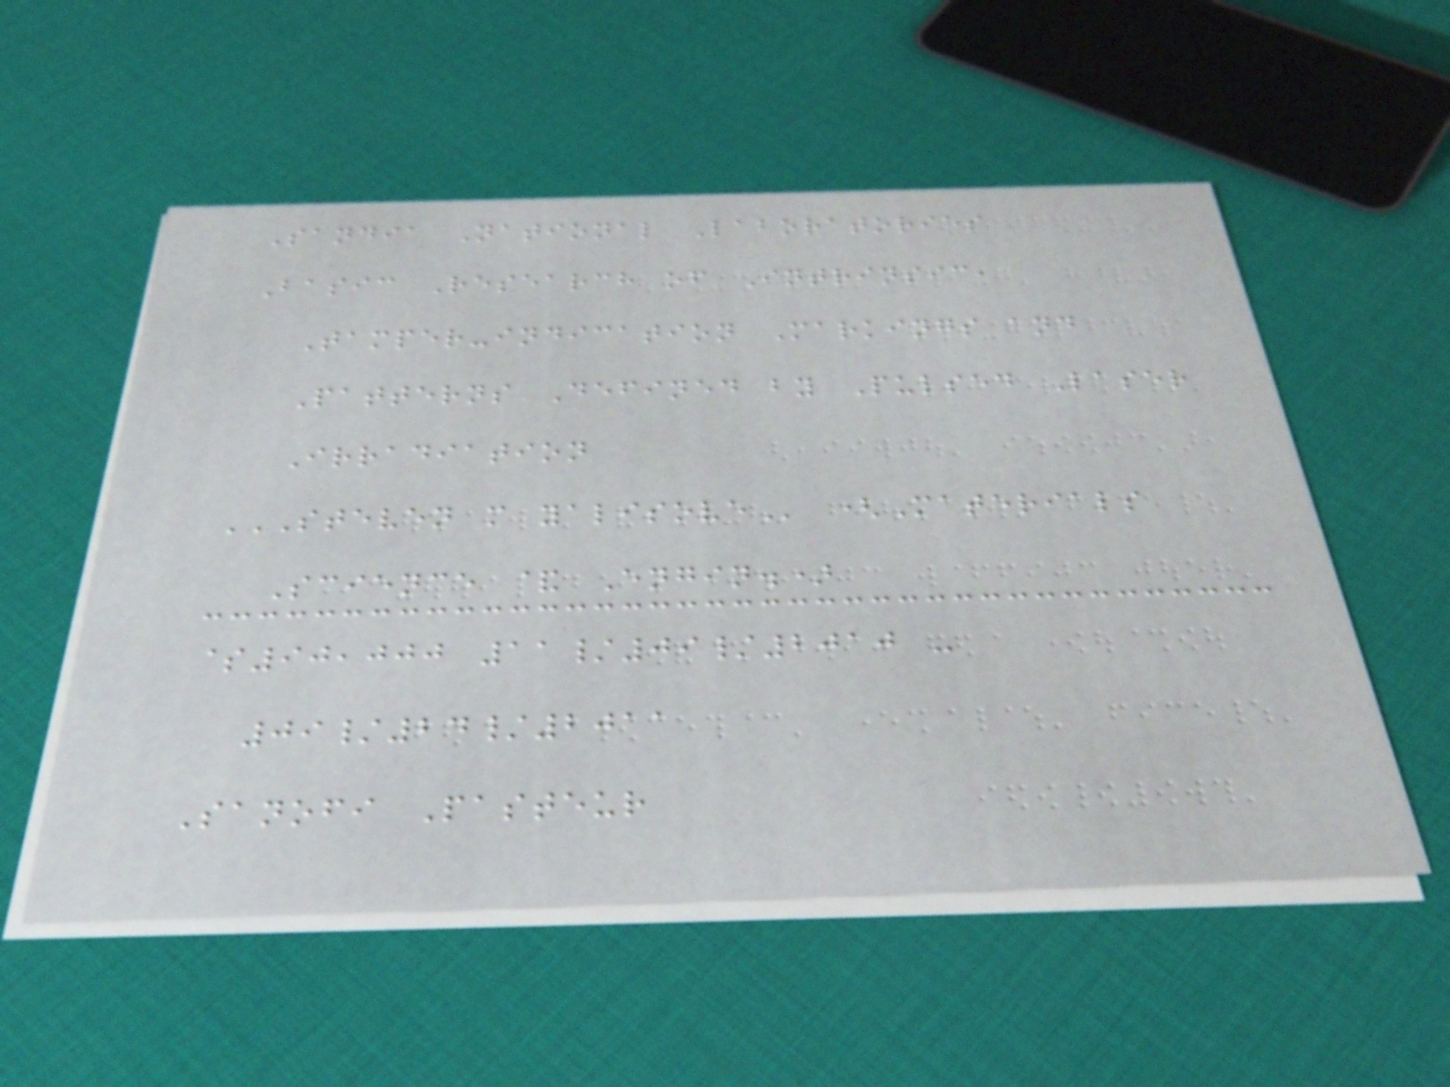Sandia National Laboratories
Basic Research of Intrinsic,
Tamper-indication Markings and
Patterns Defined by Pulsed Laser
Irradiation
STEVEN M YALISOVE (Materials
Science & Engin.)
$90,000 11/09/2010 -
09/24/2011
Sanofi Pasteur
